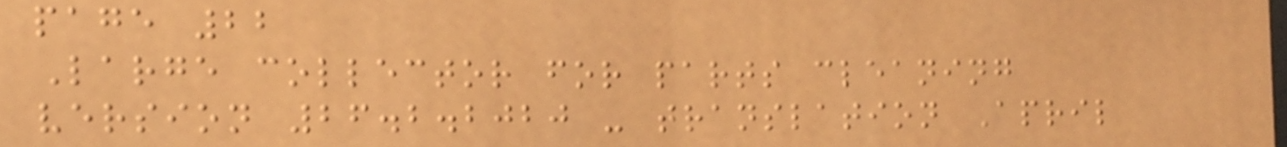page 22
Large collector for parts cleaning
version 26.2.2020 - translation April
